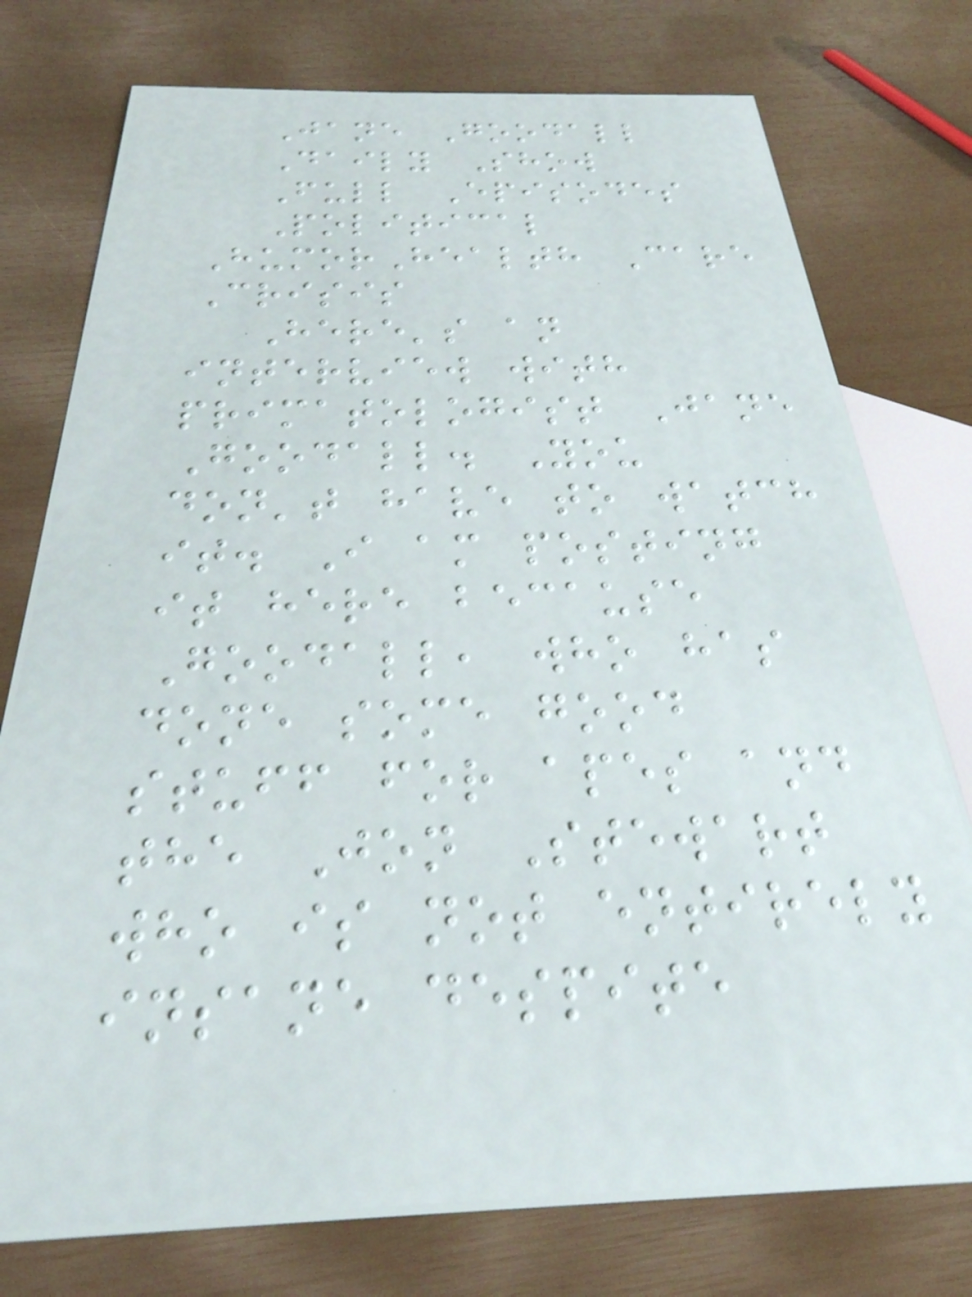Jane Goodall
Daily Show
Full Episodes
Political
HumorHealth Care
Crisis
Here's an
interview with
primatologist Jane
Goodall. You
don't have to watch
it. I am posting
it here because
Goodall, who has
done some good
stuff for apes and
the Jon Stewart
who is not entirely
insane despite
